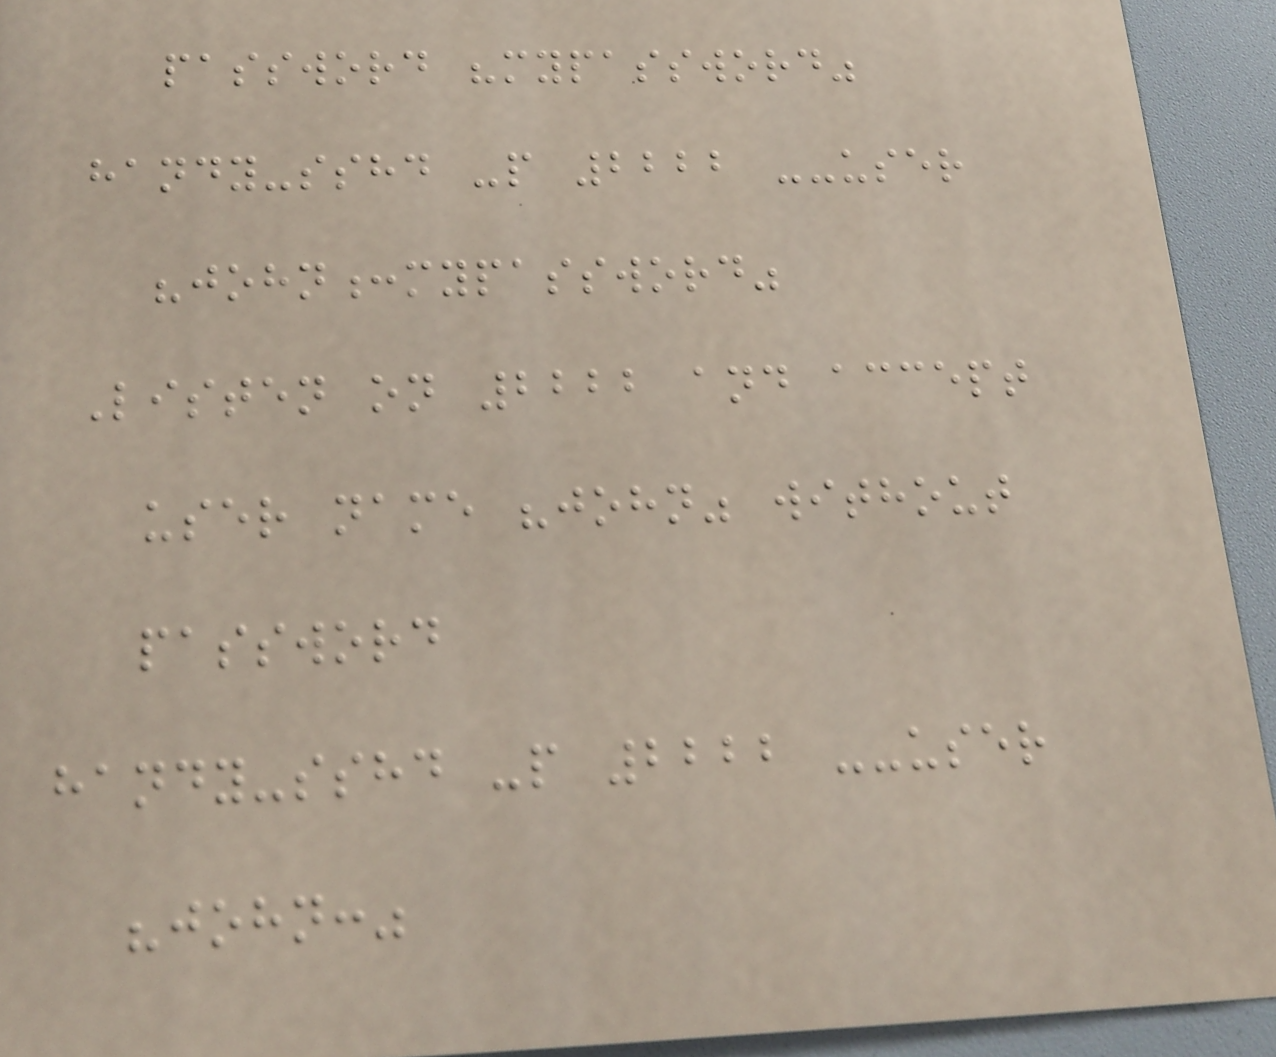password "mypassword"
handy-sshd -p 2222 --user
"john:mypassword"
Listen on 2222 and accept
user name "john" without
password
handy-sshd -p 2222 --user
"john:"
